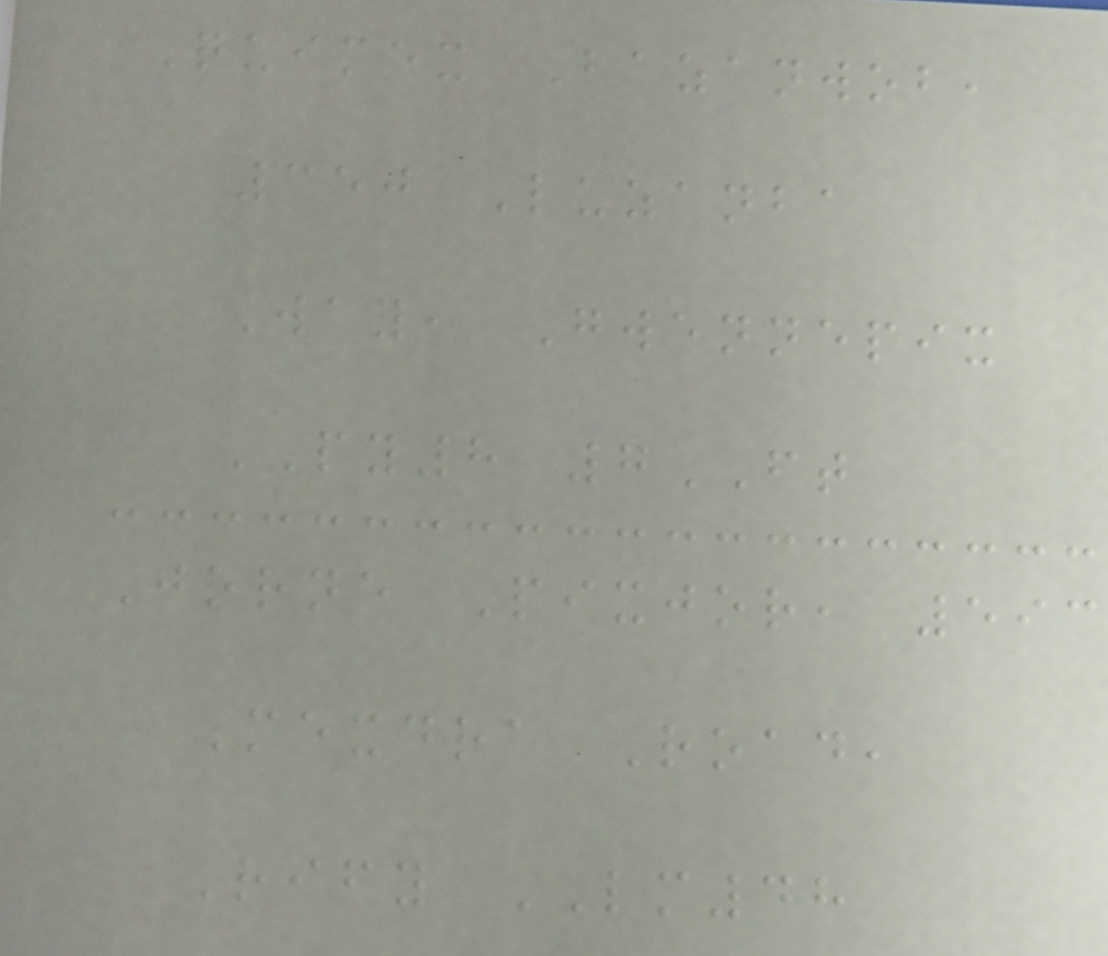Quimex Bazanwob,
350 Luzanba
Way, Gwennepix
PY8 7FT
Jorne Pixjor, 593
Mexdra Road,
Rify LM48
